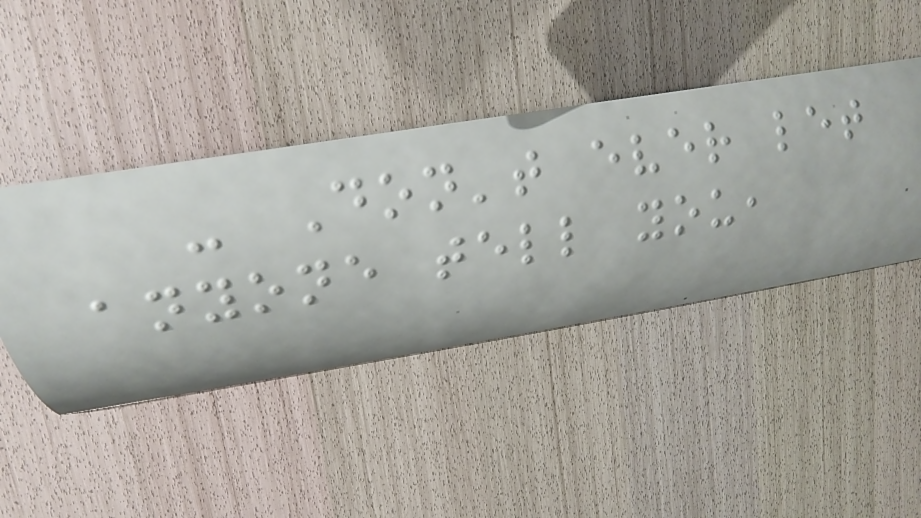- Don't ever let
anyone tell you,
